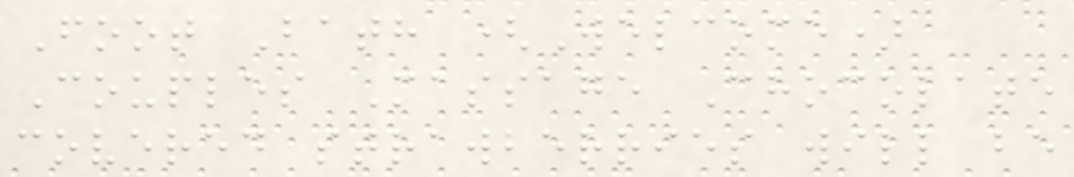Foot Bath (Welcome)
Couples Massage Chocolate
covered strawberries will be
